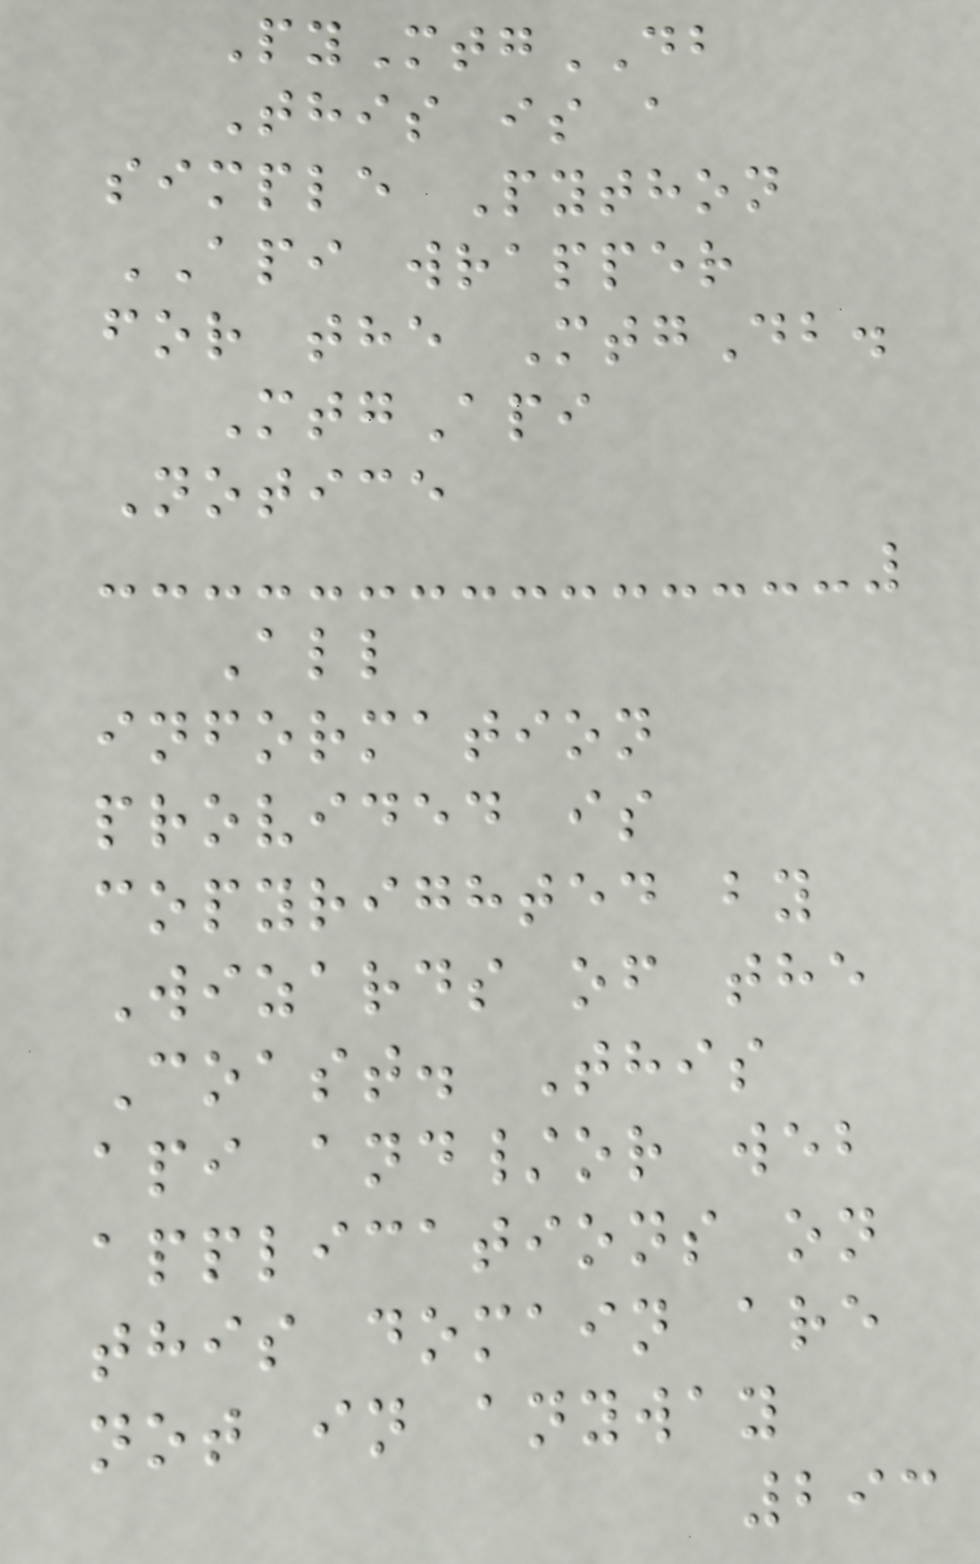PyMtgDB
This is a
simple Python
API wrapper
for the MtgDb.
MtgApi
Notice
All
information
provided is
copyrighted by
Wizards of the
Coast. This
api and/or web
applications on
this domain are
not in anyway
293
